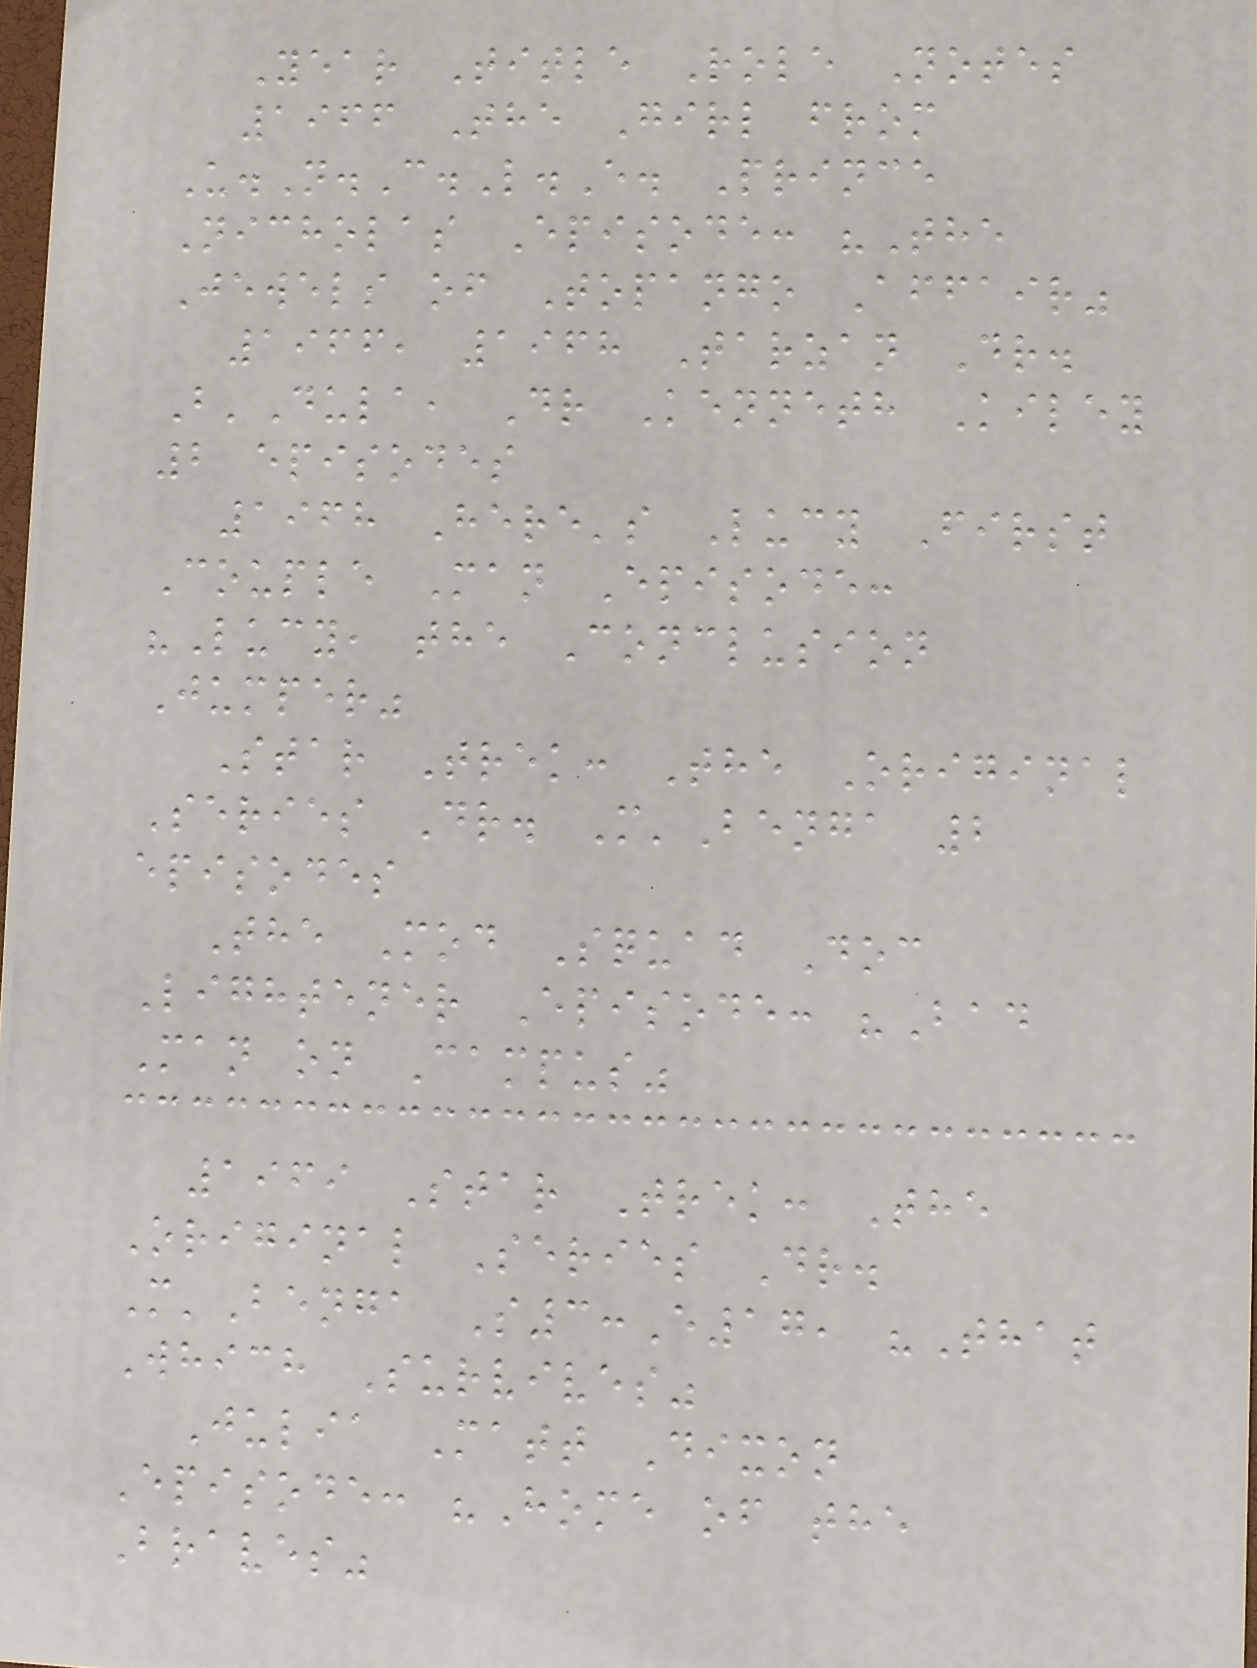Year Title Role Notes
1966 The Girl from
U.N.C.L.E. Prince
Nicholas Episode: "The
Jewels of Topango Affair"
1966, 1968 Tarzan Dr.
B'Dula, Dr Kenneth Kiley
2 episodes
1968 Here's Lucy First
Couple Man Episode:
"Lucy, the Conclusion
Jumper"
Star Trek: The Original
Series Dr. M'Benga 2
episodes
The Mod Squad Doc
Lightener Episode: "Bad
Man on Campus"
1969 Star Trek: The
Original Series Dr.
M'Benga S3:E17, "That
Which Survives"
Julia Matt Dixon
Episode: "Home of the
Braves"
